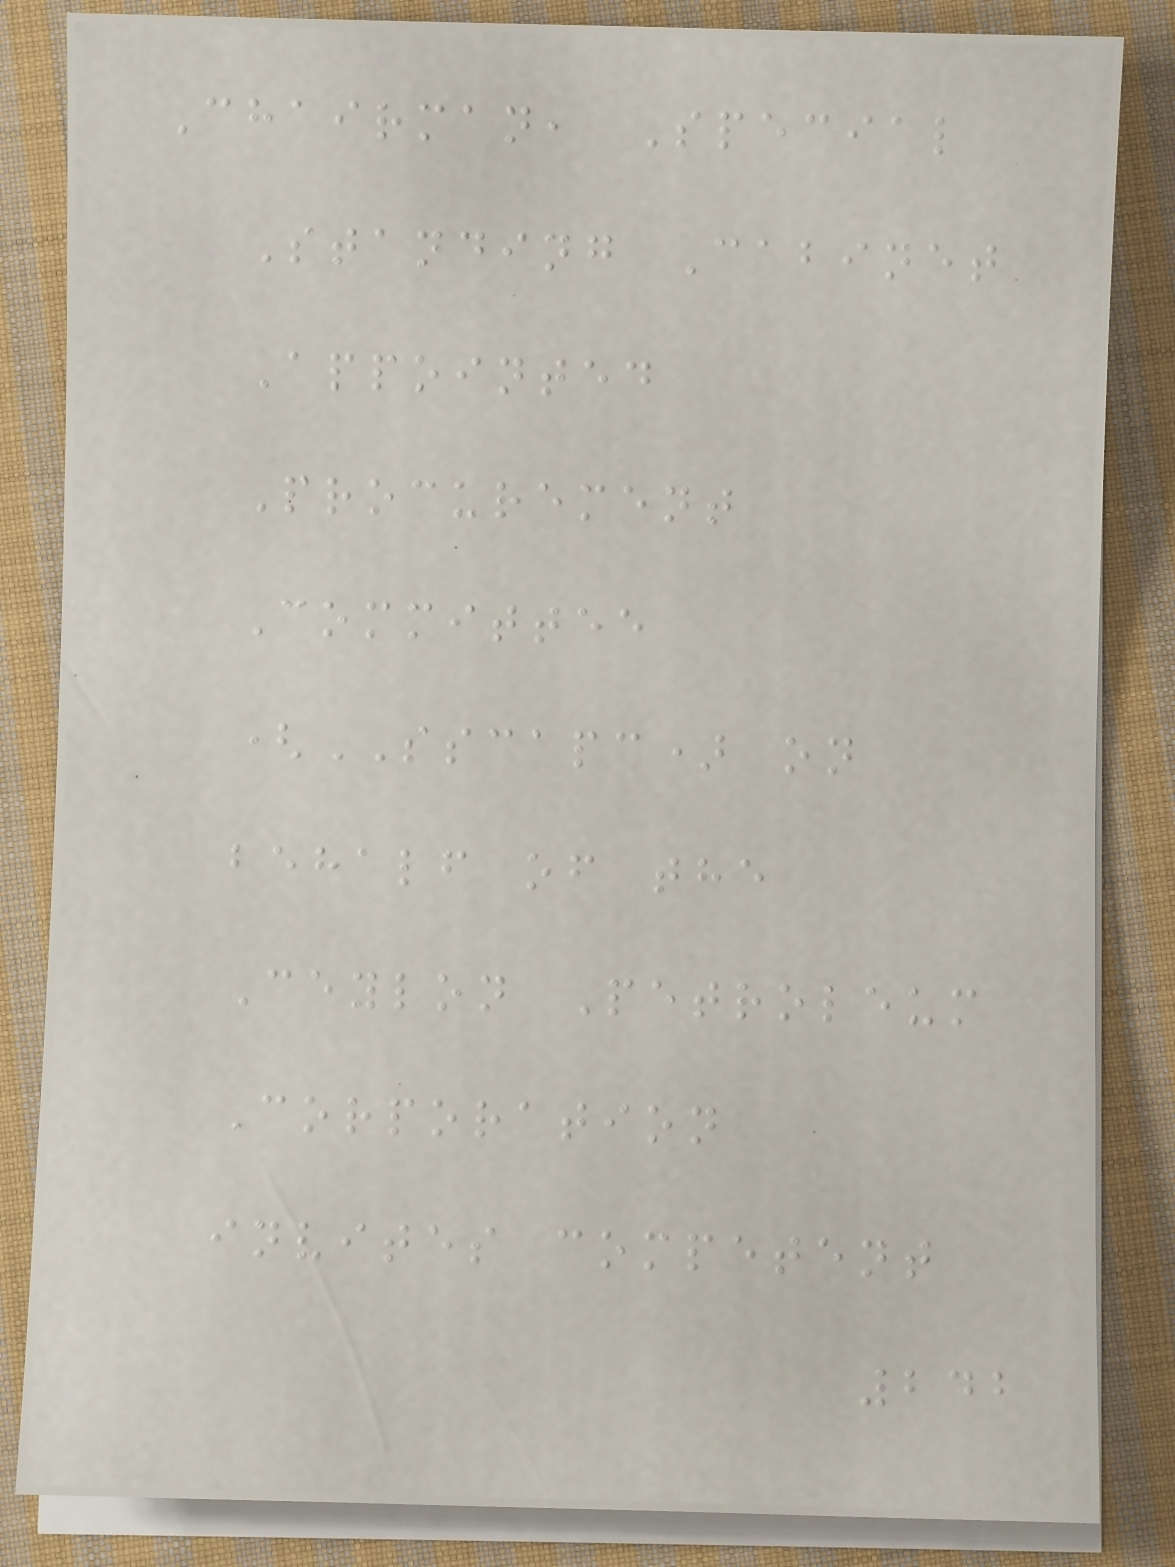Chairman, Special
Standing Cabinet
Appointed
Procurement
Committee
(SSCAPC) on
behalf of the
Ceylon Petroleum
Corporation
invites competent
242
